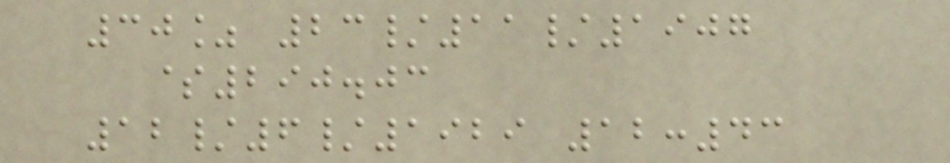30% 23/11/1907
$290.03
12/6/1929 12:43
